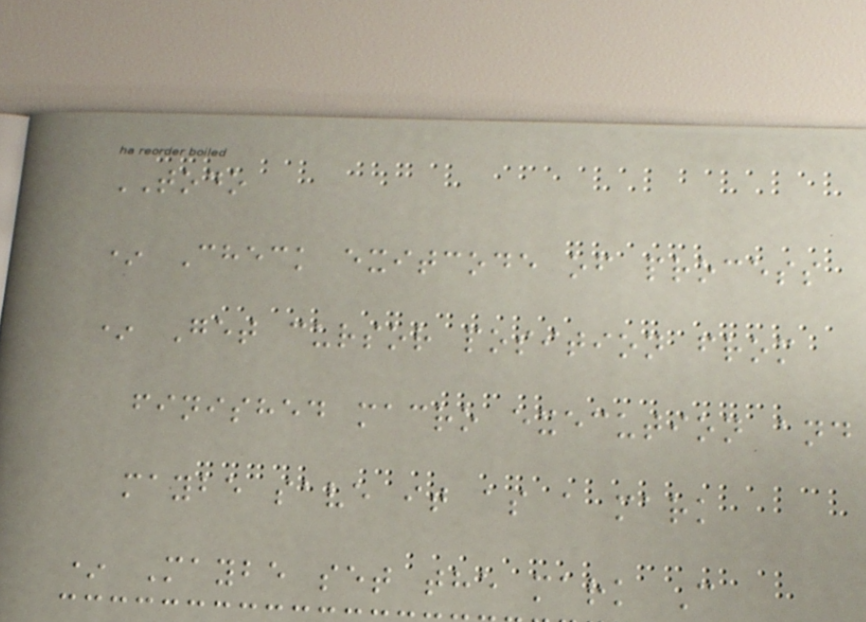TODO
* Check exitcode of process
* Get cursor position from
finished macro execution and
maybe save it as a mark
* Maybe set the mark C
